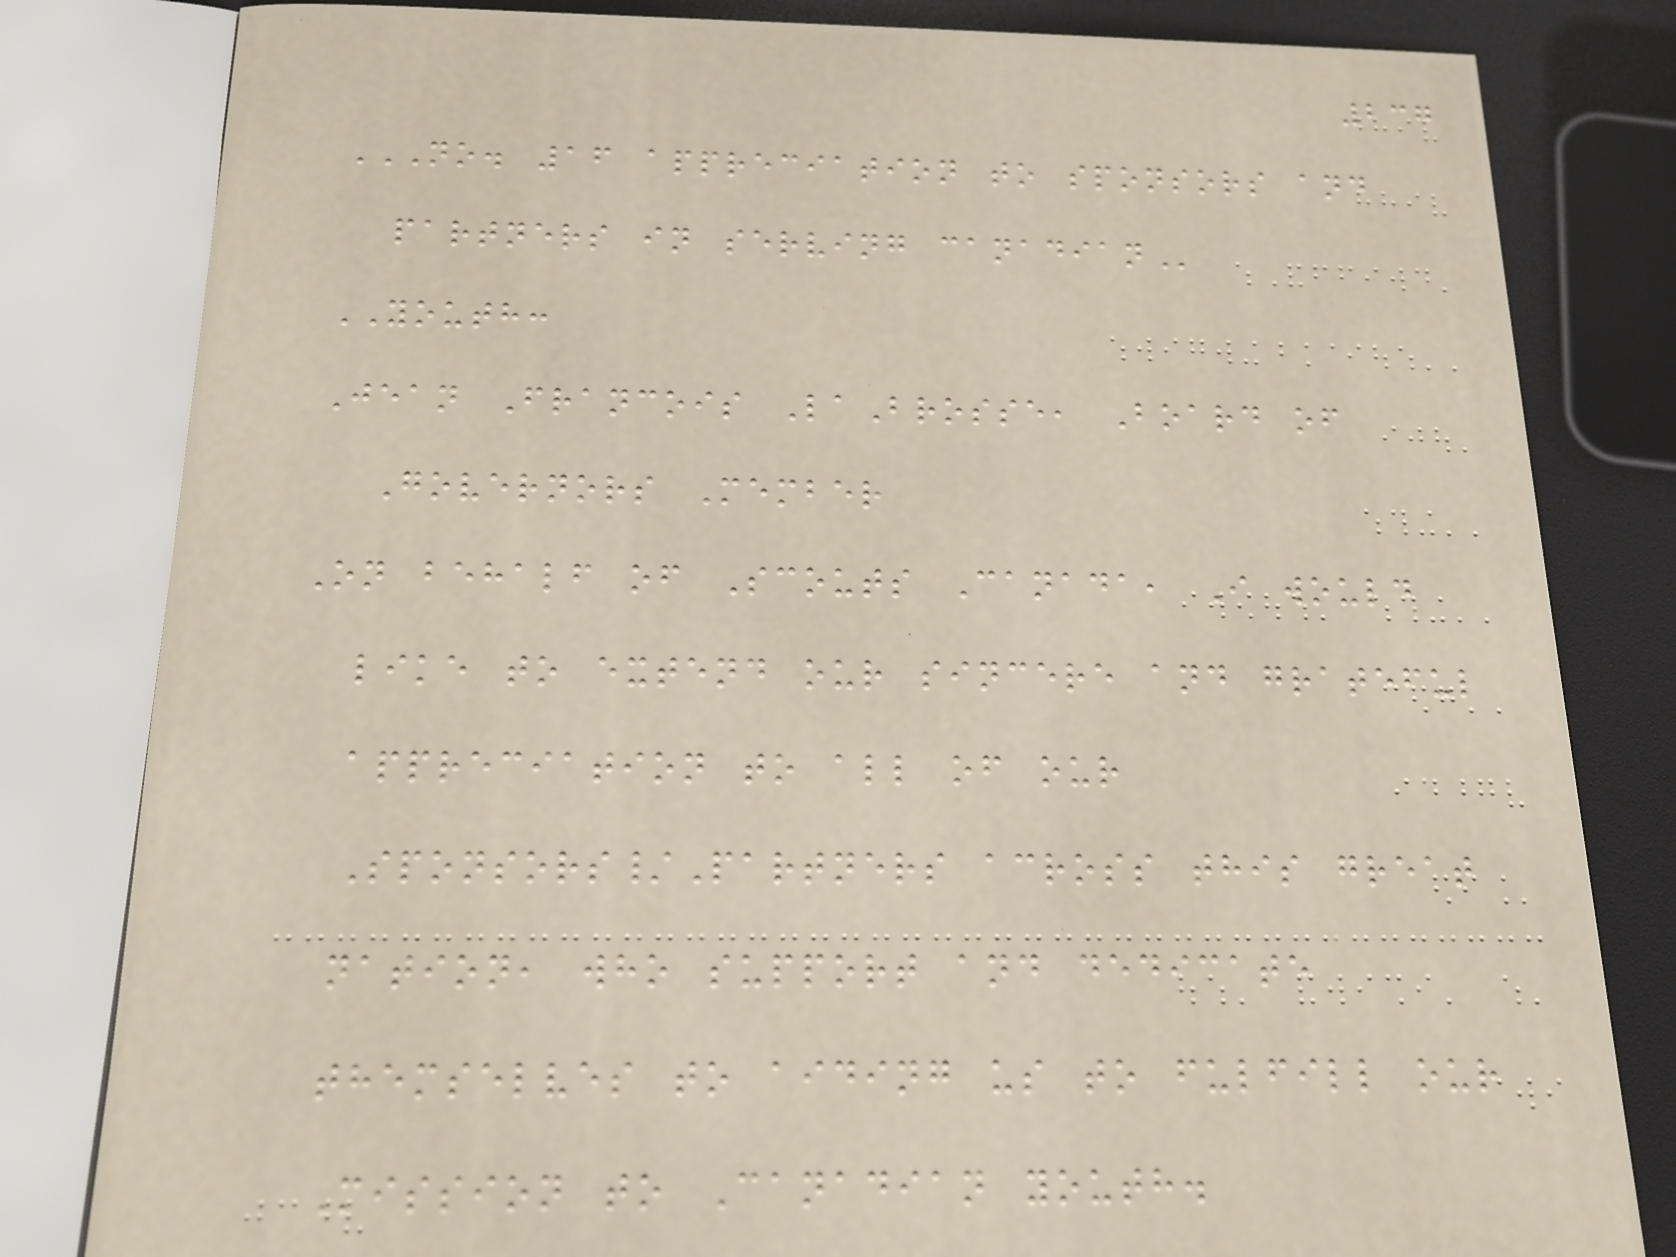237
NO. 16 APPRECIATION TO SPONSORS AND
PARTNERS IN SERVING CANADIAN
YOUTH:
Jean Francois LaBrosse, Board of
Governors Member
On behalf of Scouts Canada, I would
like to extend our sincere and grateful
appreciation to all of our
Sponsors/Partners across this great
nation, who support and dedicate
themselves to aiding us to fulfill our
Mission to Canadian youth.
